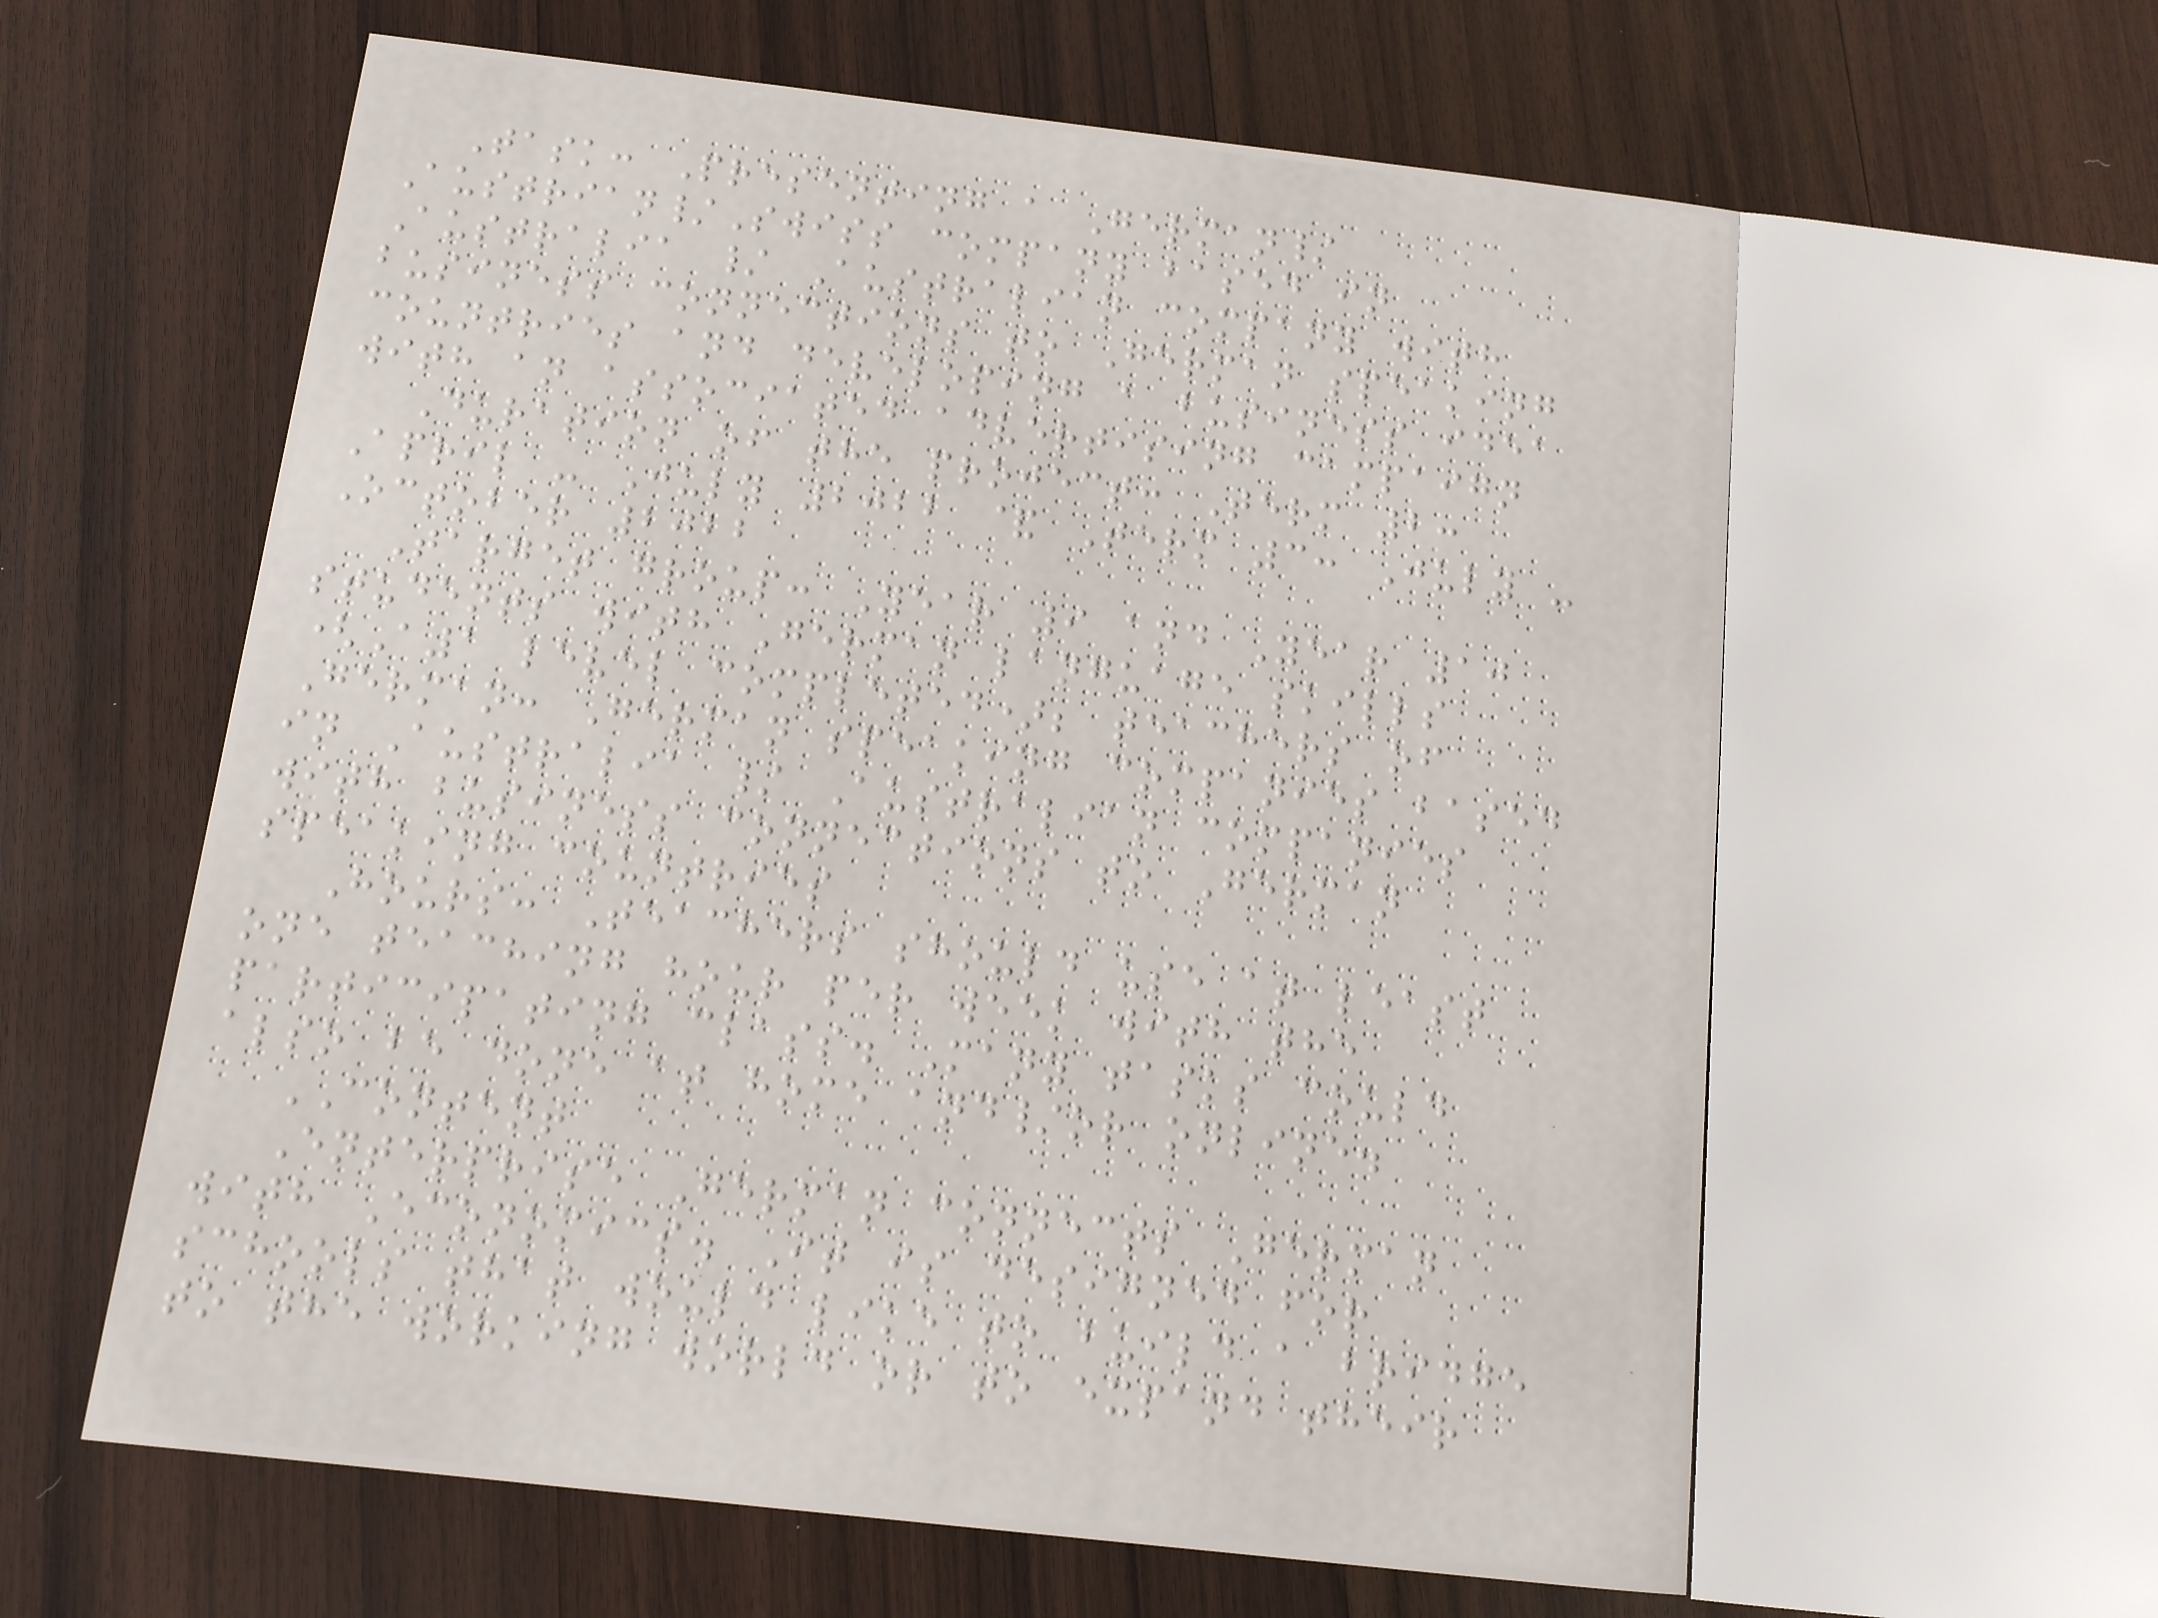Task: Presenting a German/
Austrian/Swiss company based in
Australia / Australian company with
business connections to German speaking
countries and developing a business idea
with an associated advertising campaign
Duration of the project: Term 2:
April - July 2022 & Term 3: July -
October 2022
Target group: Year 9 and Year 10
students with German language skills
(A1 level completed); teachers of
German: German speaking companies based
in Australia / Australian companies
with business connections to German
speaking countries
Hours: Teachers should use at least
one teaching hour per week with the
participating class. Many tasks could
also be done at home and/or online.
CONTENT
Enterprise German connects German
with Economics. It is designed for
schools that would like to build a bridge
to the working world or to expand their
